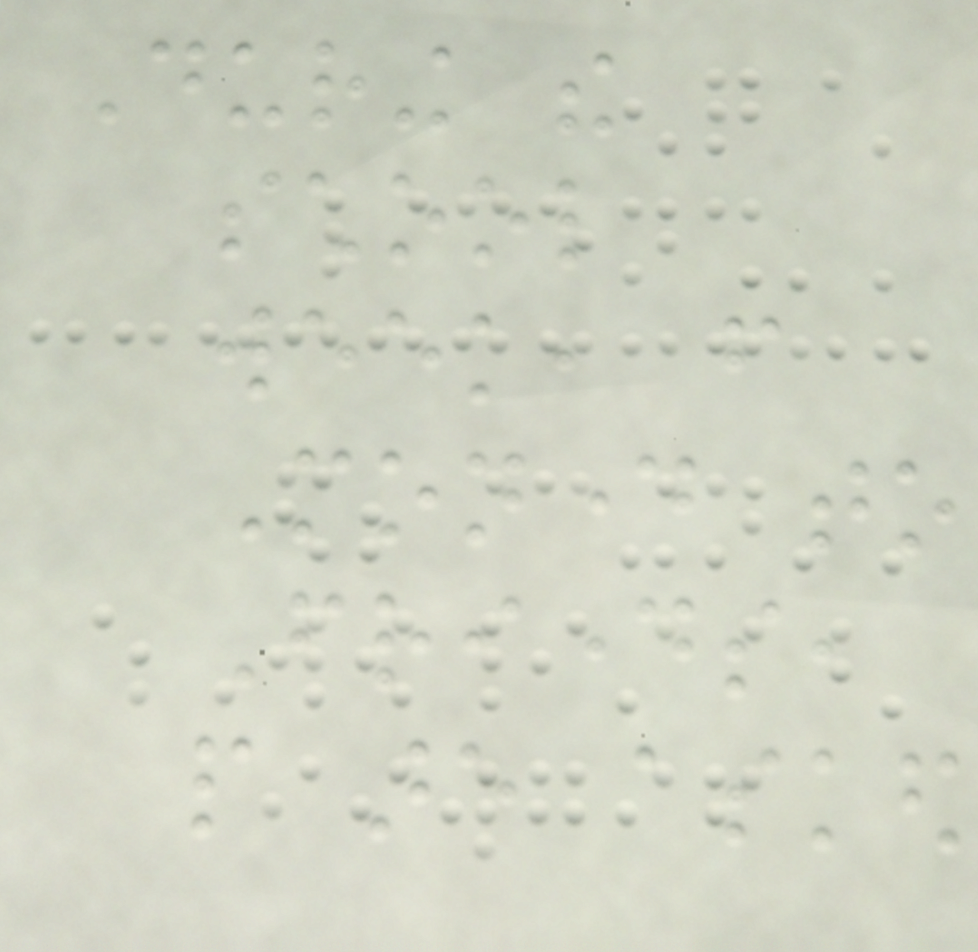During the
school
week, from
Monday to
Fridays,
people are asked
